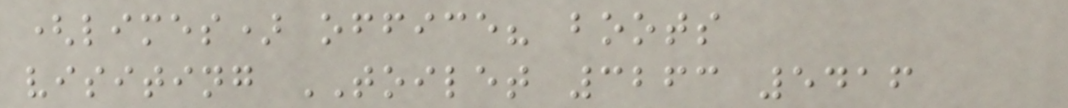(limes) office? boots
visiting TOILET 3263 5416
